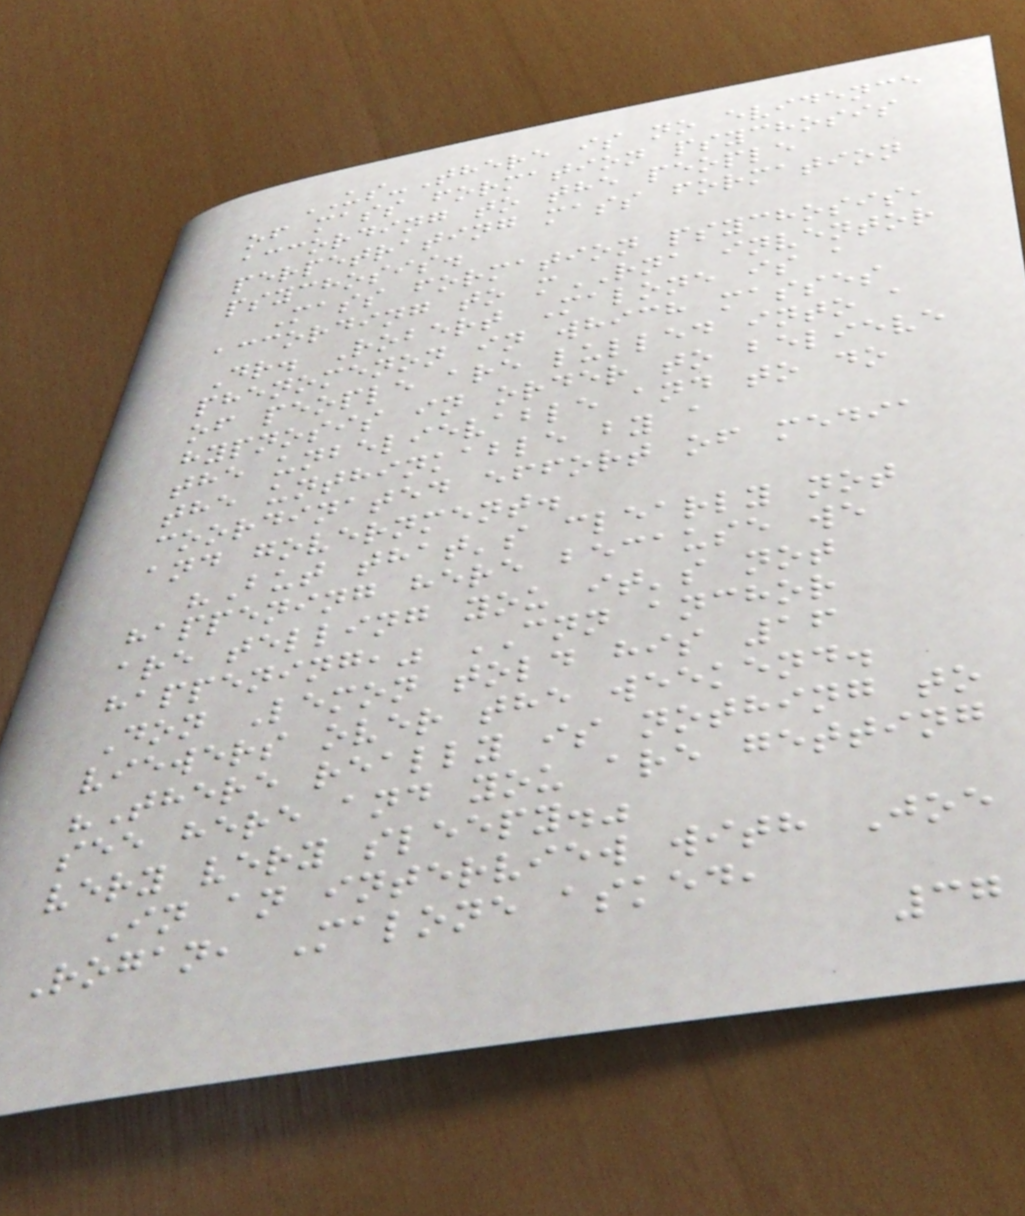US-There is no evidence
of mass formation psychosis
according to the people
perpetrating mass formation
psychosis.
Mass formation psychosis,
according to mRNA inventor
Dr. Robert Malone is a
phenomenon in which masses
of people are lulled into a
hypnosis in order to believe
the unbelievable and to do
the unthinkable by a
coordinated effort of media
and government.
"But that's clearly not
happening here because we
are telling you it's not
happening," CNN anchor
Don Lemon told his 16
viewers over the weekend.
"There really is nothing to
see here and you are getting
very very sleepy."
In an interview with Joe
Rogan, Malone asked,
37
